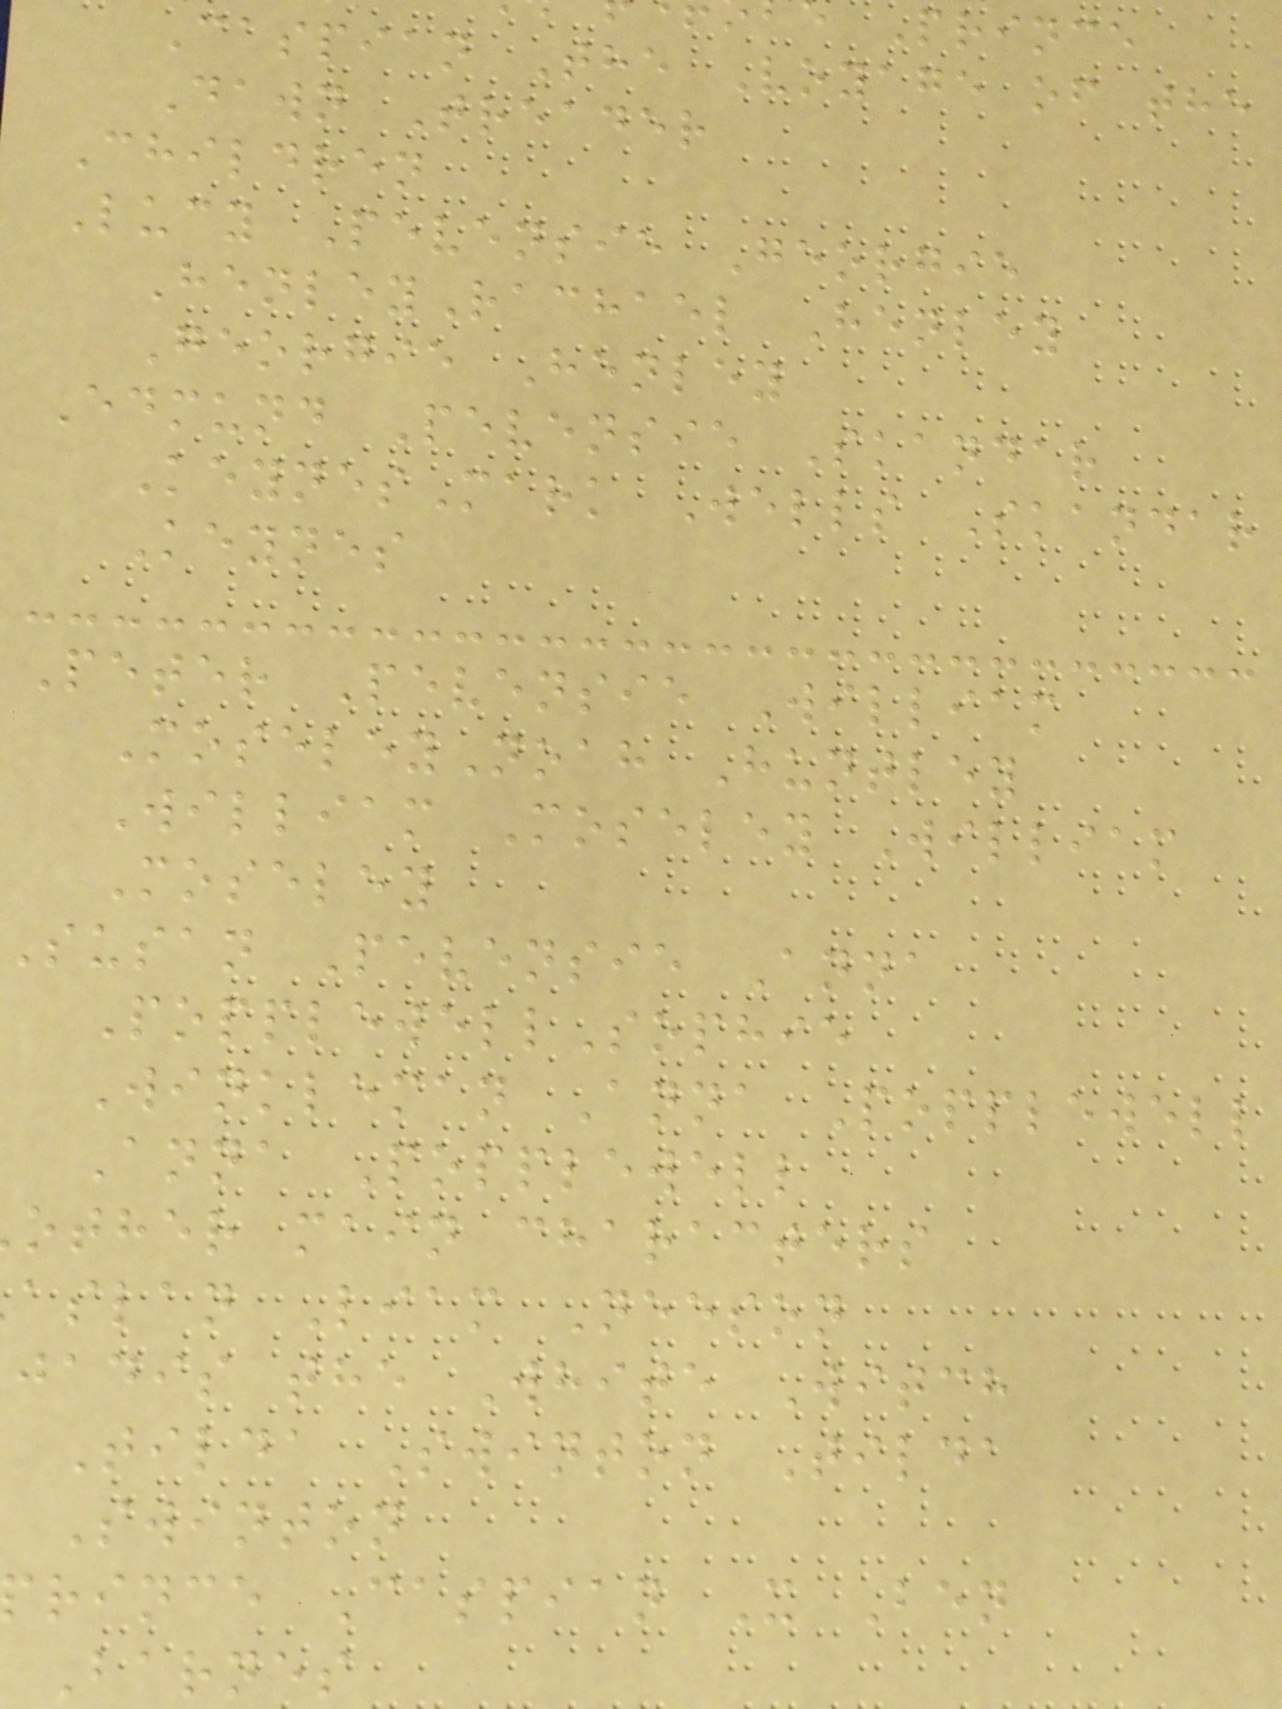Prince
Caspian The Voyage of the
Dawn Treader
Children
Lucy Pevensie Georgie
HenleyRachael Henley
Georgie Henley
Edmund Pevensie Skandar
KeynesMark Wells Skandar
Keynes
Peter Pevensie William
MoseleyNoah Huntley
William Moseley William
Moseley
susan Pevensie Anna
PopplewellSophie
Winkleman Anna Popplewell
Anna Popplewell
other main characters
aslan Liam Neeson
jadis the White Witch
Tilda Swinton Tilda
Swinton
rince Caspian X Ben
Barnes
